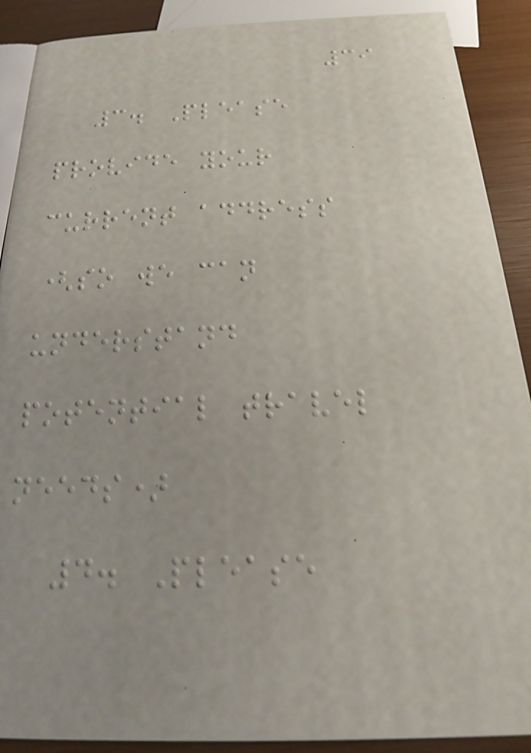39
3. Please
provide your
current address
(so we can
understand
potential travel
needs)
4. Please
